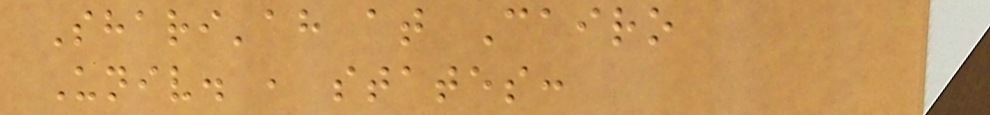Shari'ah at Cairo
Univ. , states:
